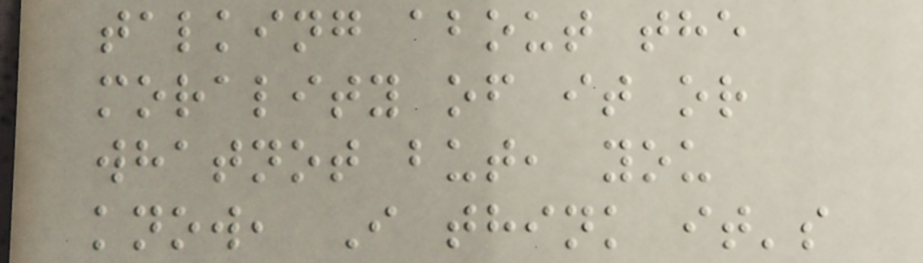talking about the
morality of it or
whatnot but, you
know, I think it's
